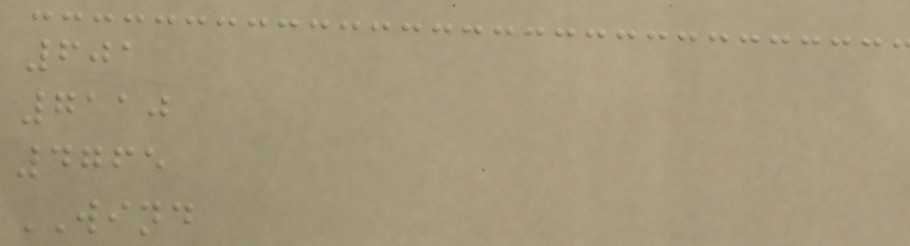601
7110
4765
WIND
